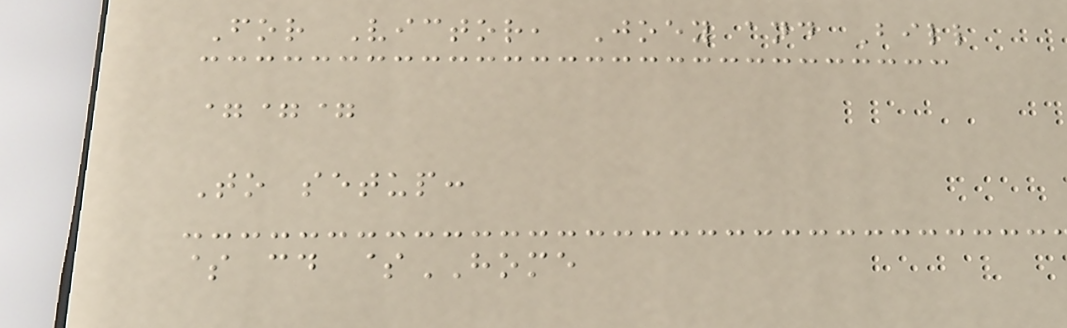For Victor, Joey and Bill
===
To setup:
$ cd $HOME
